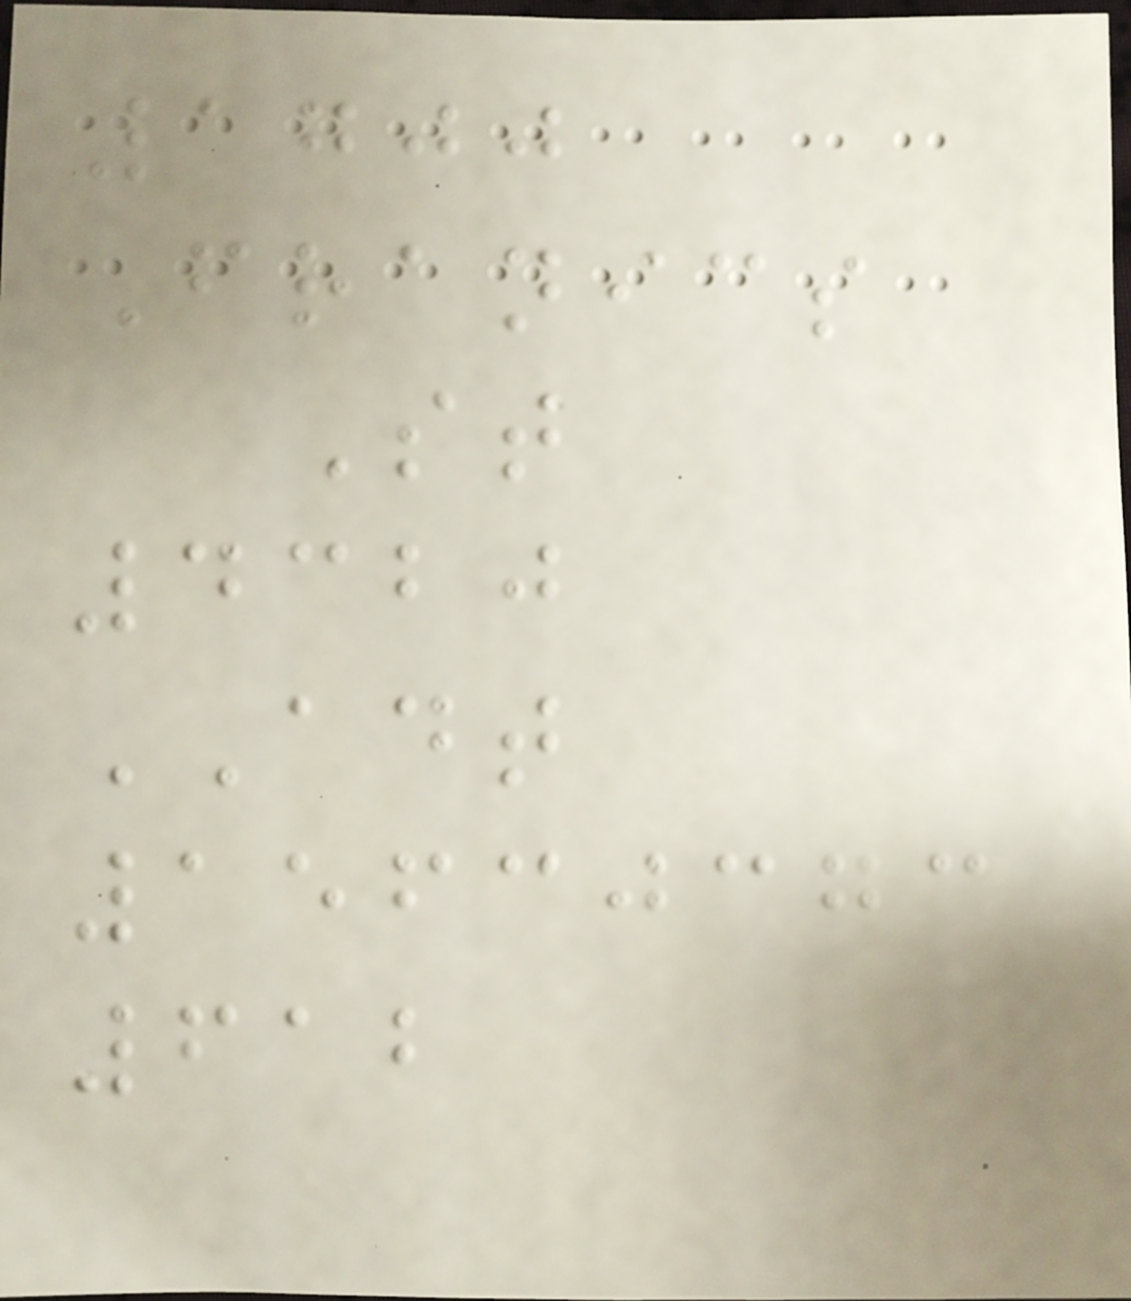1700
Franics
St
4320
ADT
15630373
612
